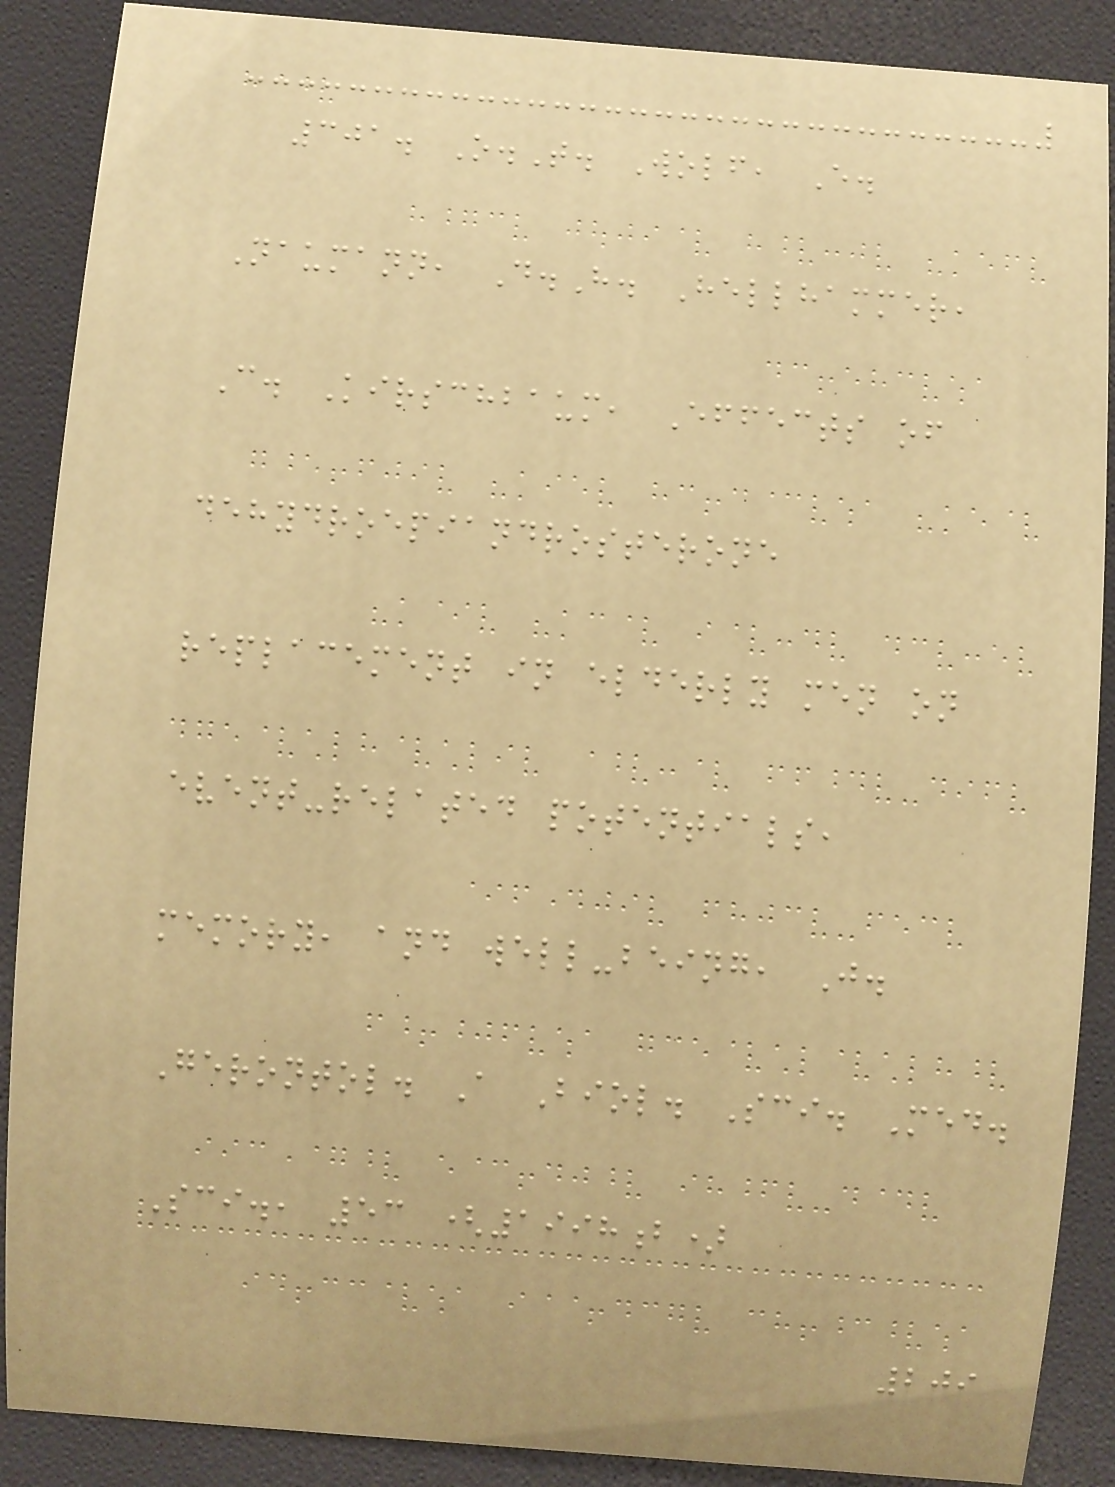301. O.T. Wolf, E.
Naumann, D.H. Hellhammer,
C. Kirschbaum, Effects of
dehydroepiandrosterone
replacement in elderly men on
event-related potentials,
memory, and well-being, J.
Gerontol. A Biol. Sci. Med.
Sci., 53 (1998b)
209
